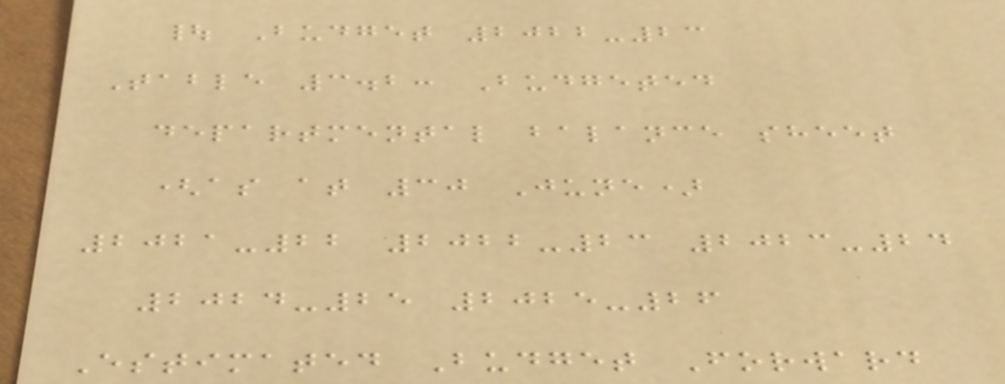| Budget 2022-23
Table 3.2: Budgeted
departmental balance sheet
(as at 30 June)
2021-22 2022-23 2023-24
2024-25 2025-26
Estimated Budget Forward
